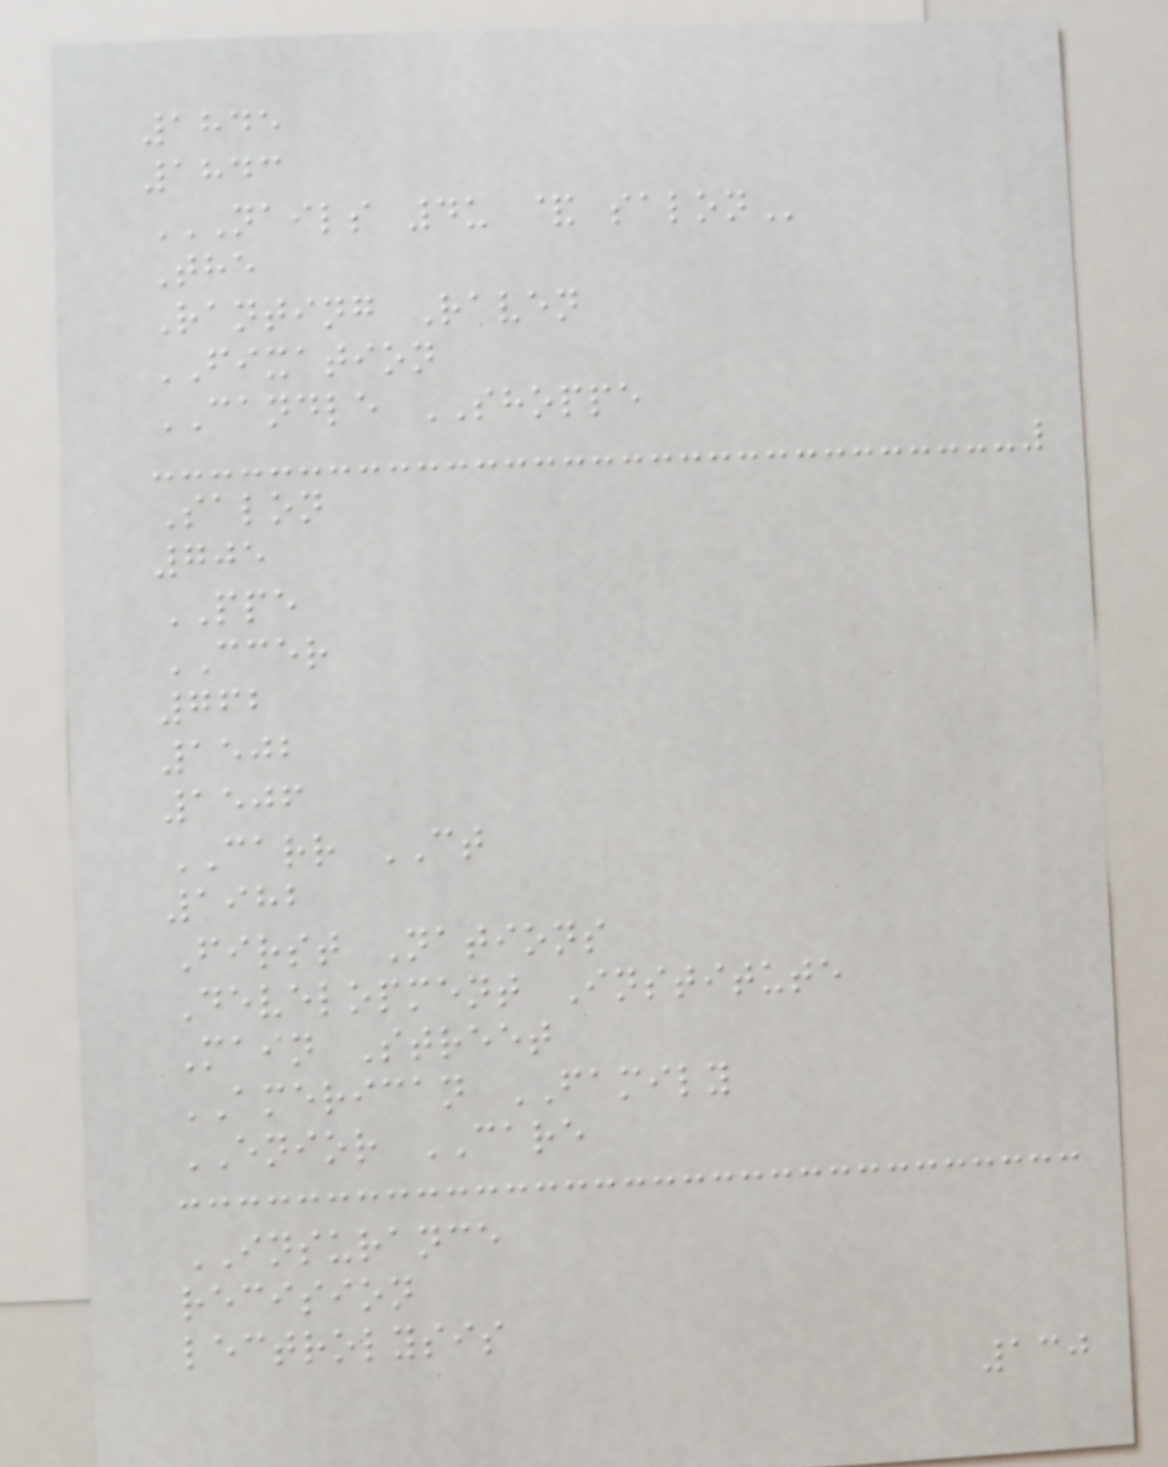1845
1843
NAILS 4U & SALON
The
Ranting Raven
FIXATION
CANDLE SHOPPE
Salon
705
PPE
CCER
762
1502
1506
CARR CT
1982
First Nations
Development Institute
Main Street
AMERICAN FAMILY
ENIOR CARE
INSURANCE
recision
lectrolysis
130
